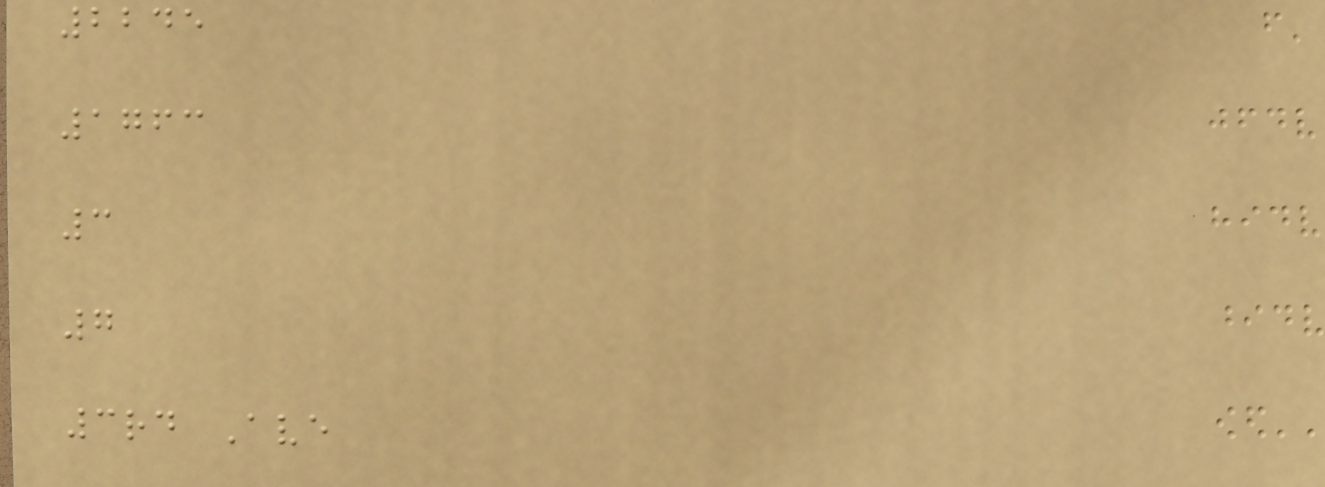2245
1763
3
7
3rd Ave
